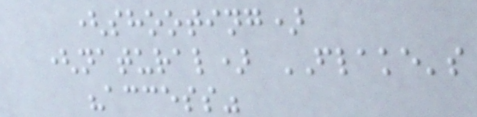(shooting)
(natural) FLAKE's
"access"
